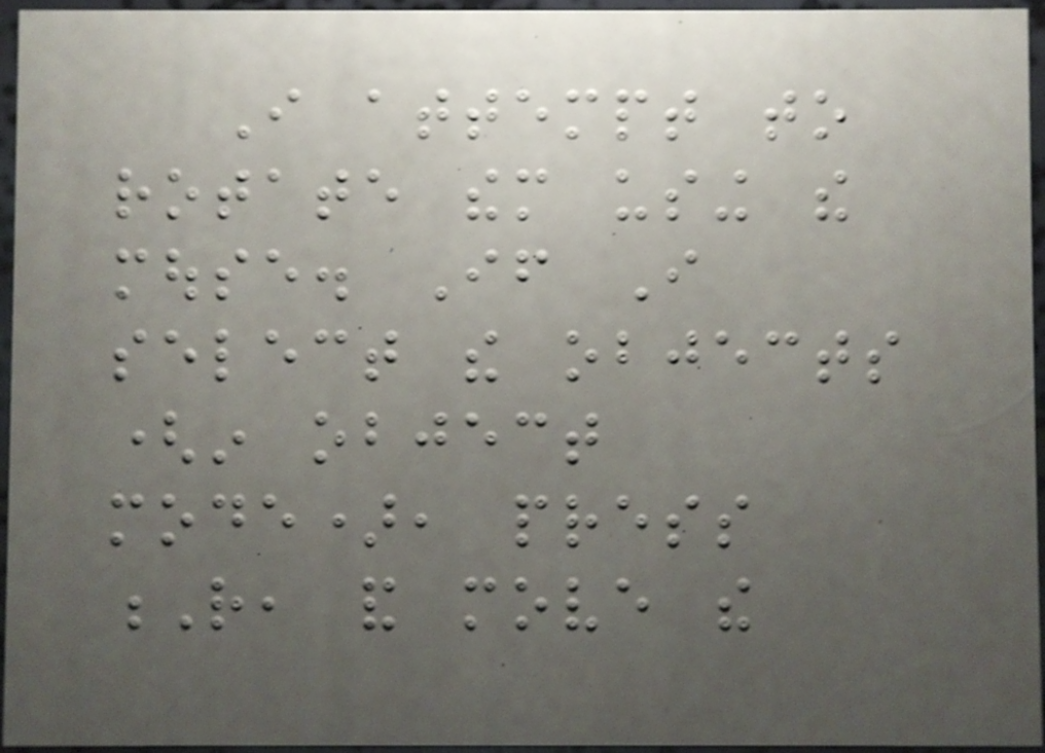I attempt to
rotate them using the
mouse. If I
select the objects
(in object
mode), press
R, and move the
